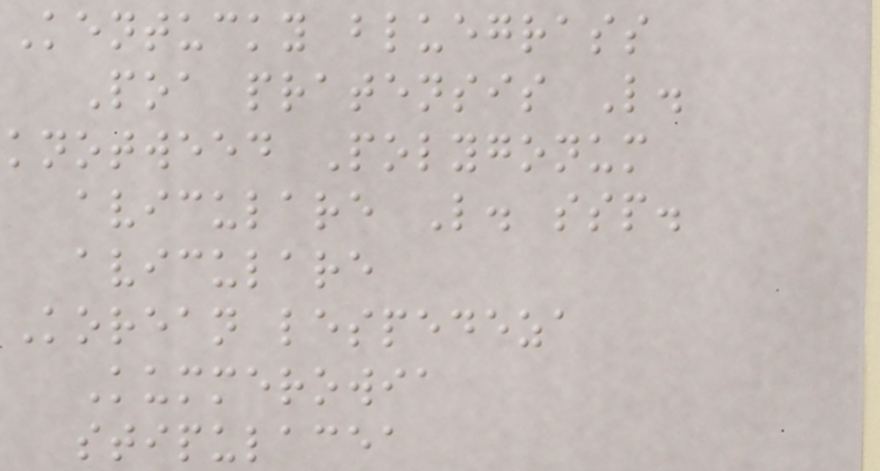Kentucky bluegrass
Poa pratensis L.
knotweed Polygonum
aviculare L. ssp.
aviculare
Korean lespedeza
Kummerowia
stipulacea
